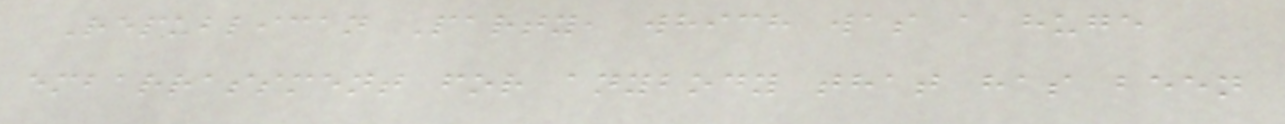Republican Party, which was a huge
embarrassment for anybody that has been
